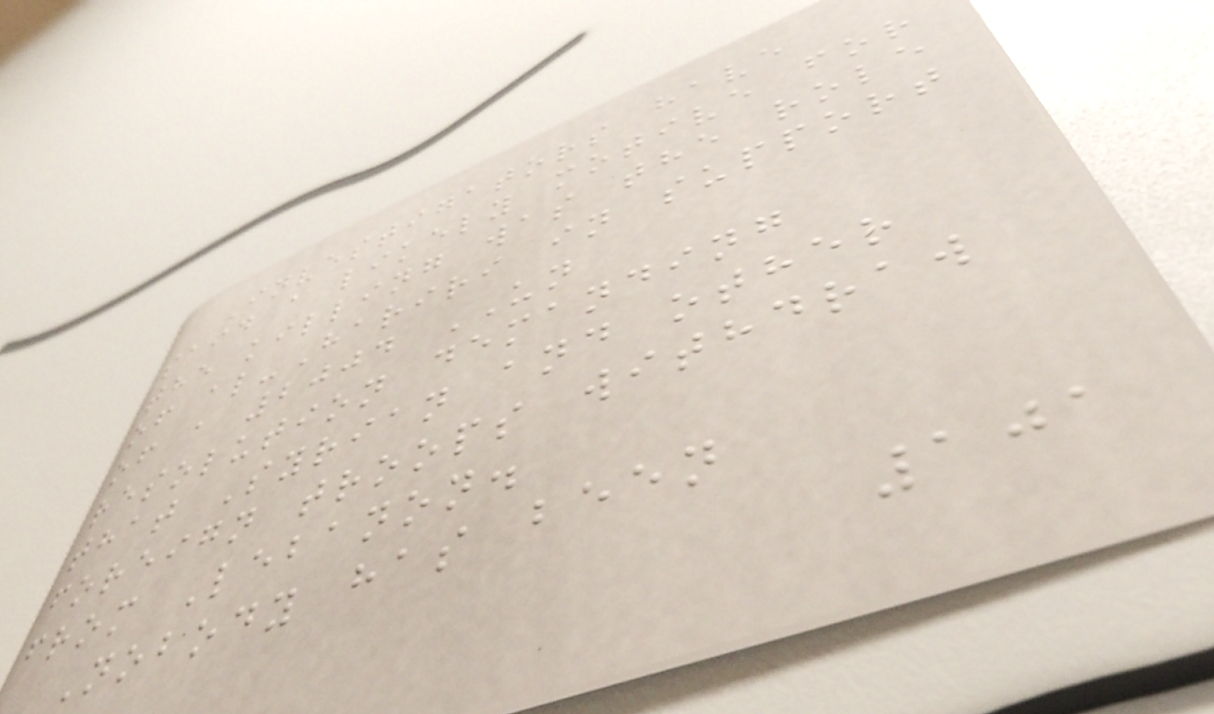Investigators have
said a likely motive for
the killing was the role
of al-Hariri in support
of a 2004 UN
resolution demanding
that Syrian and other
foreign troops withdraw
from Lebanon.
Nobody has been
101
